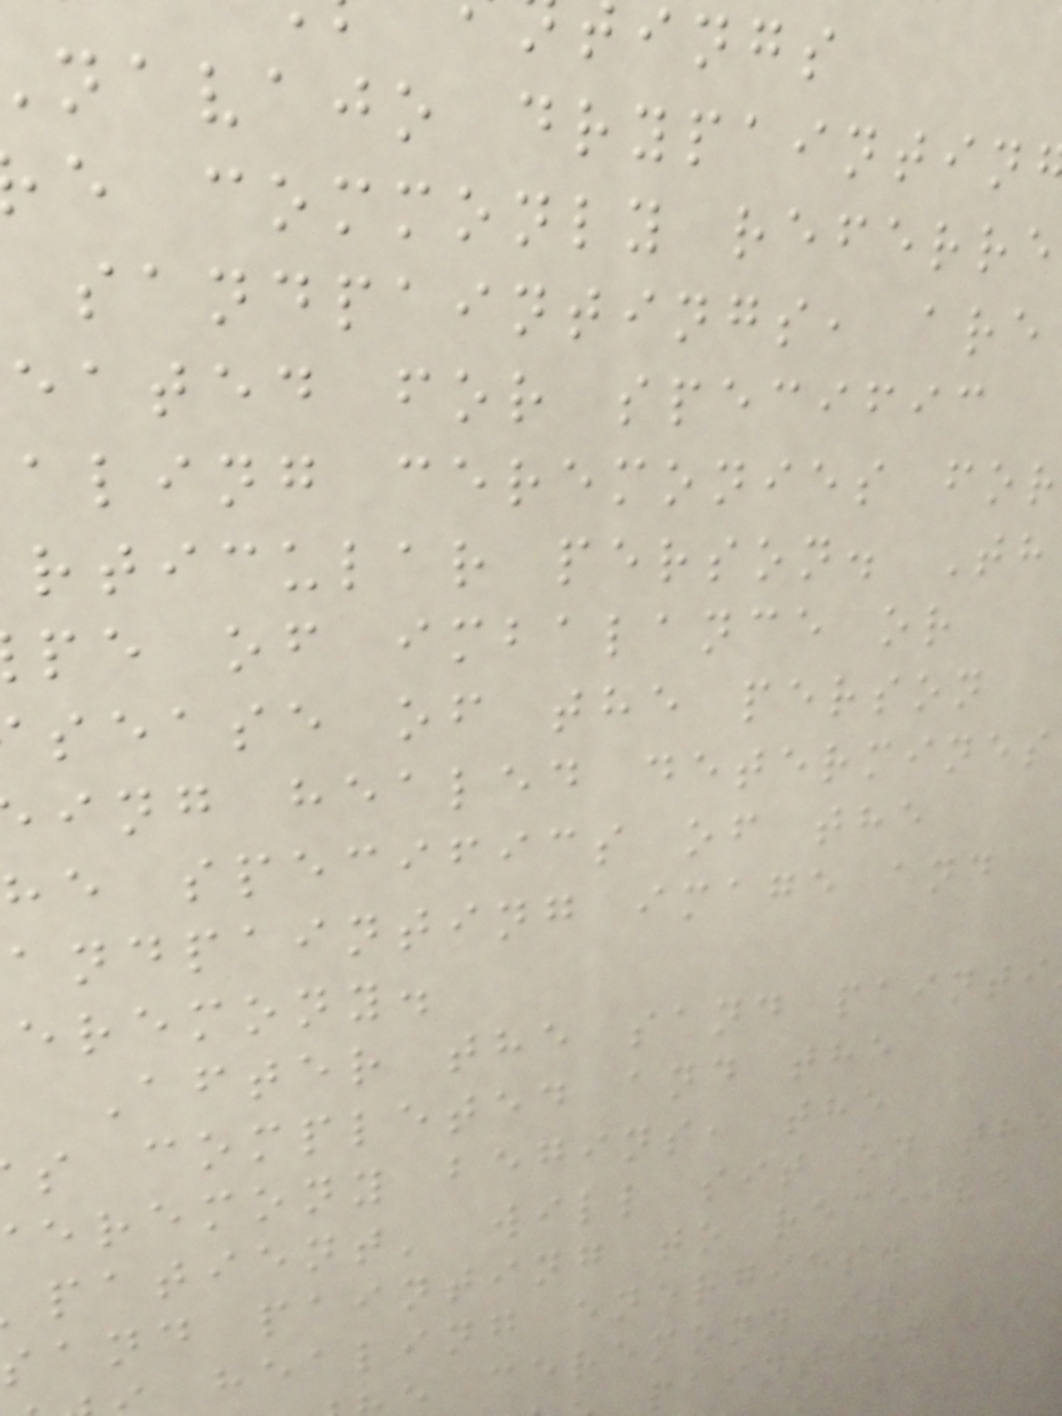ings
navajo drypaintin
e commonly referre
sandpaintings, are
eated for specific
aling ceremonies for
rticular person. Th
pe of imbalance or
sease of the person
ing healed determines
he specifics of the
andpainting image and
eremony.
After the sand painti
s completed and the
eremony begins, the
patient' will sit on the
and painting to receive
healing energies.
ceremony is
painting is
